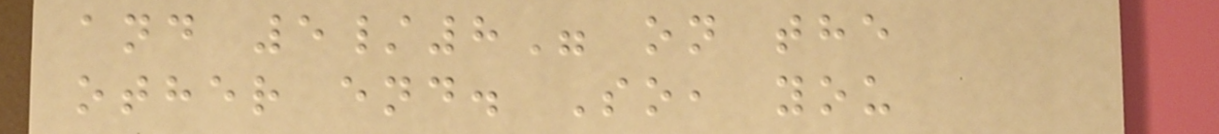and 5/8" on the
other end. So, you
